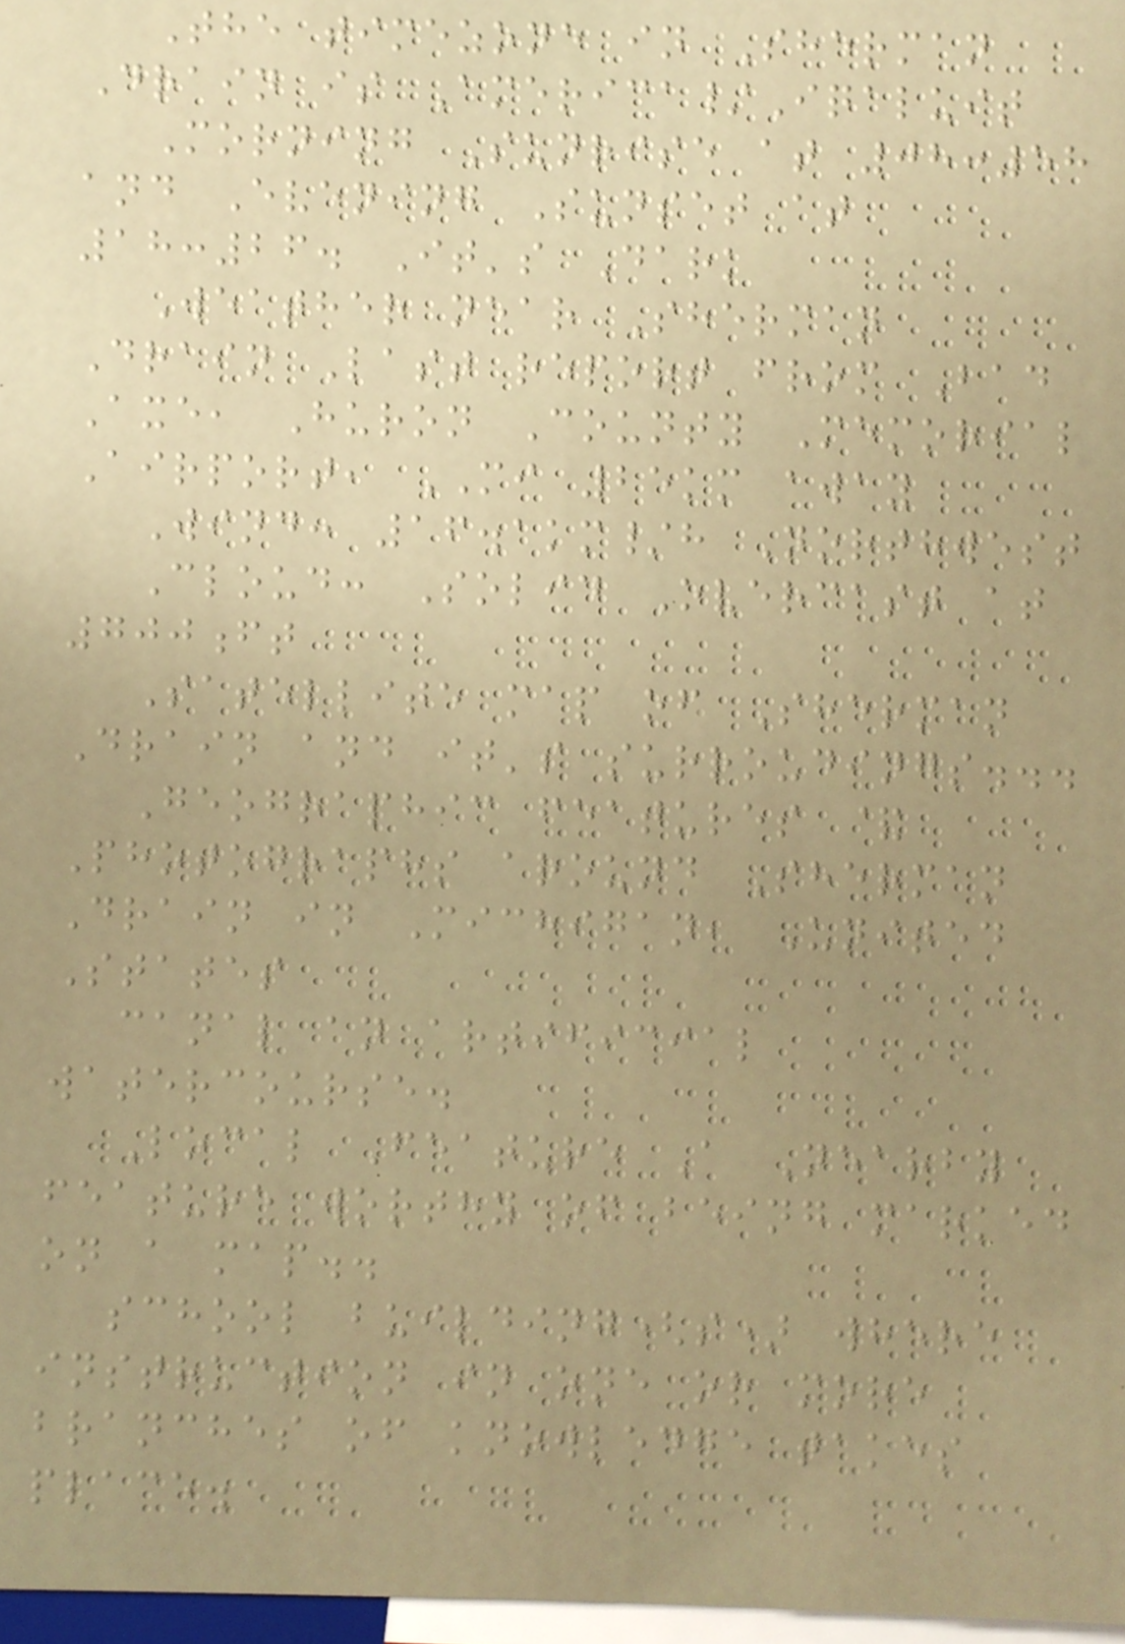The timezone in Sherman
Drain is America/Iqaluit
Morning Sunrise at 08:58
and Evening Sunset at
18:26. It's Dark
Weather near Sherman
Drain Last report from Bad
Axe, Huron County Memorial
Airport, MI 25km away
Wind: 16.1km/h Northwest
Cloud: Solid Overcast at
700ft
Satellite map of Sherman
Drain and it's surroudings...
Geographic features &
Photographs around Sherman
Drain in Michigan, United
States
canal an artificial
watercourse.
Local Feature A Nearby
feature worthy of being marked
on a map..
school building(s) where
instruction in one or more
branches of knowledge takes
place.
